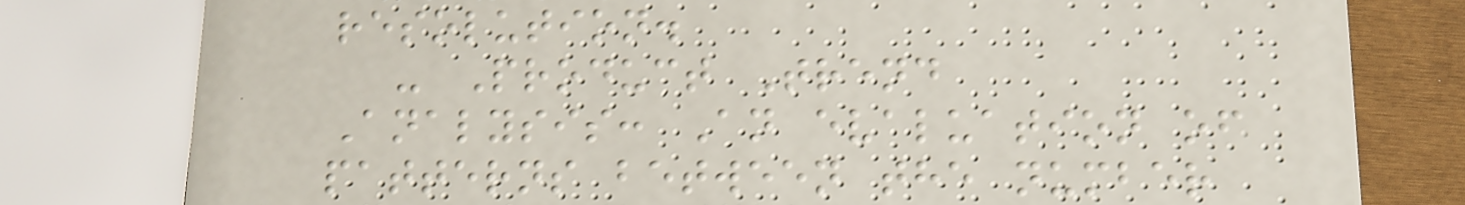resolution.
- Product Trend
Analysis: An evaluation of
patterns between the number
